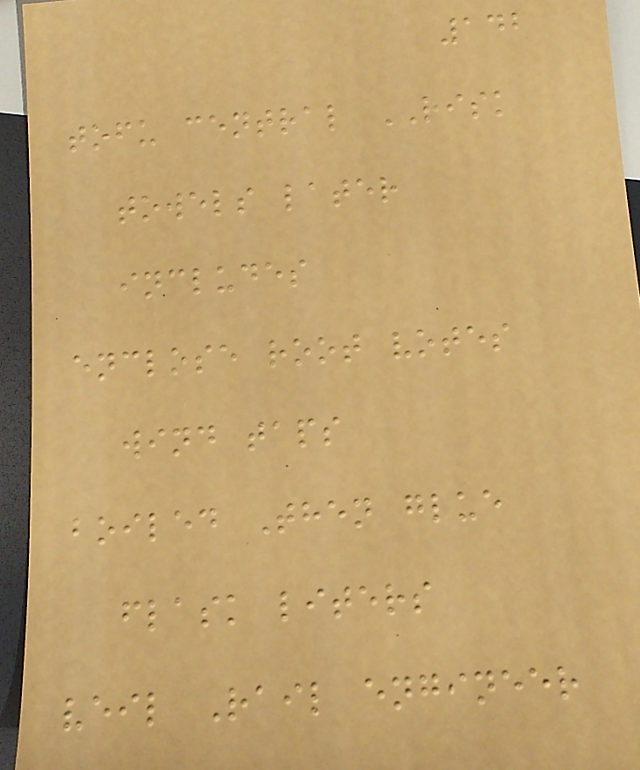142
tofu central RISK
towels later
includes
enclose root votes
wind taps
boiled Then glue
flask liters
veil Rail engineer
